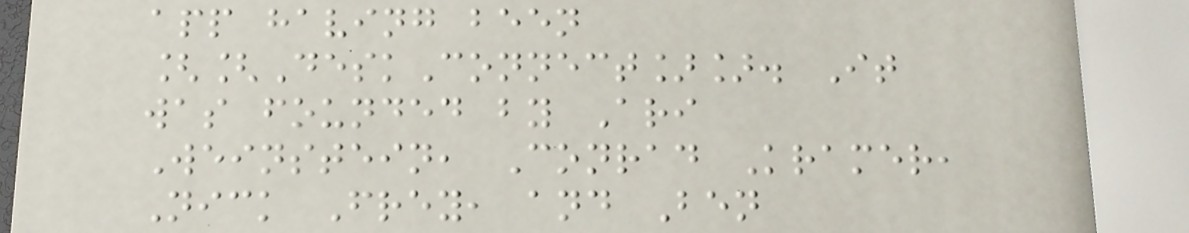app having been
[[DeskConnect]]. It
was founded by Ari
Weinstein, Conrad Kramer,
Nick Frey, and Ben
